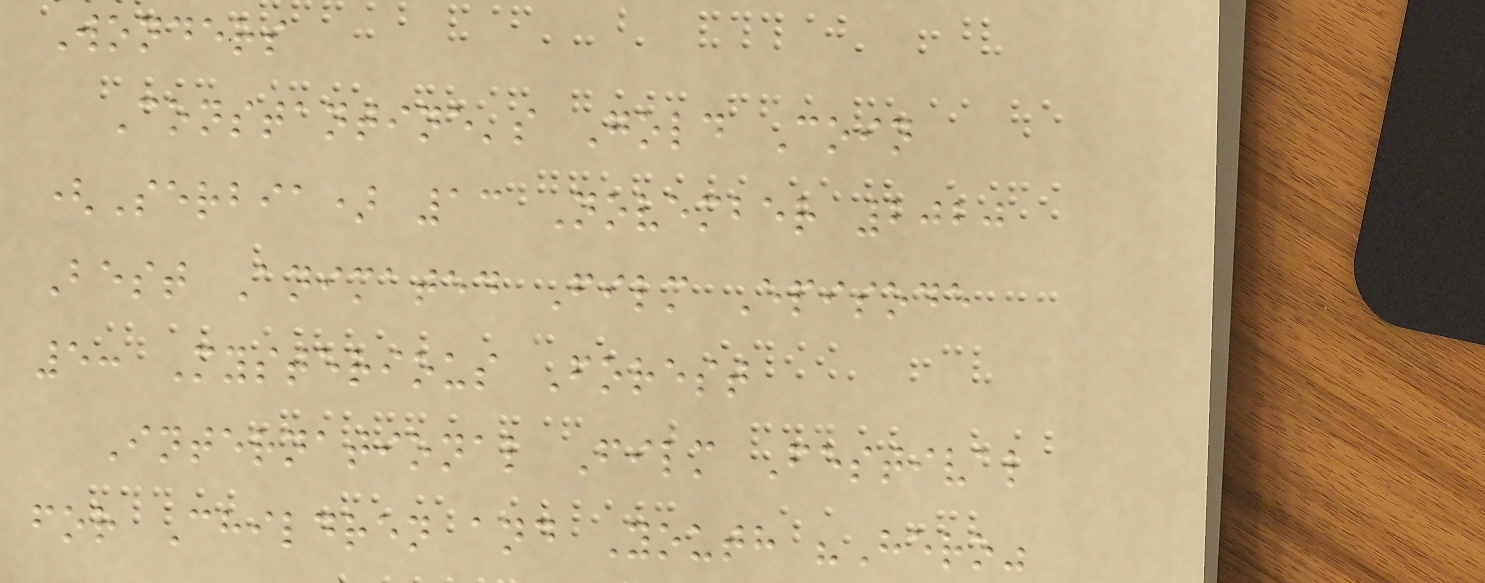Wonders
Constantine's Gold Coin
(Serbia) 13 November 2020
Best Animated Film Episode
5: Mysterious Forest
International Film Festival
for Children and Youth "Hero"
